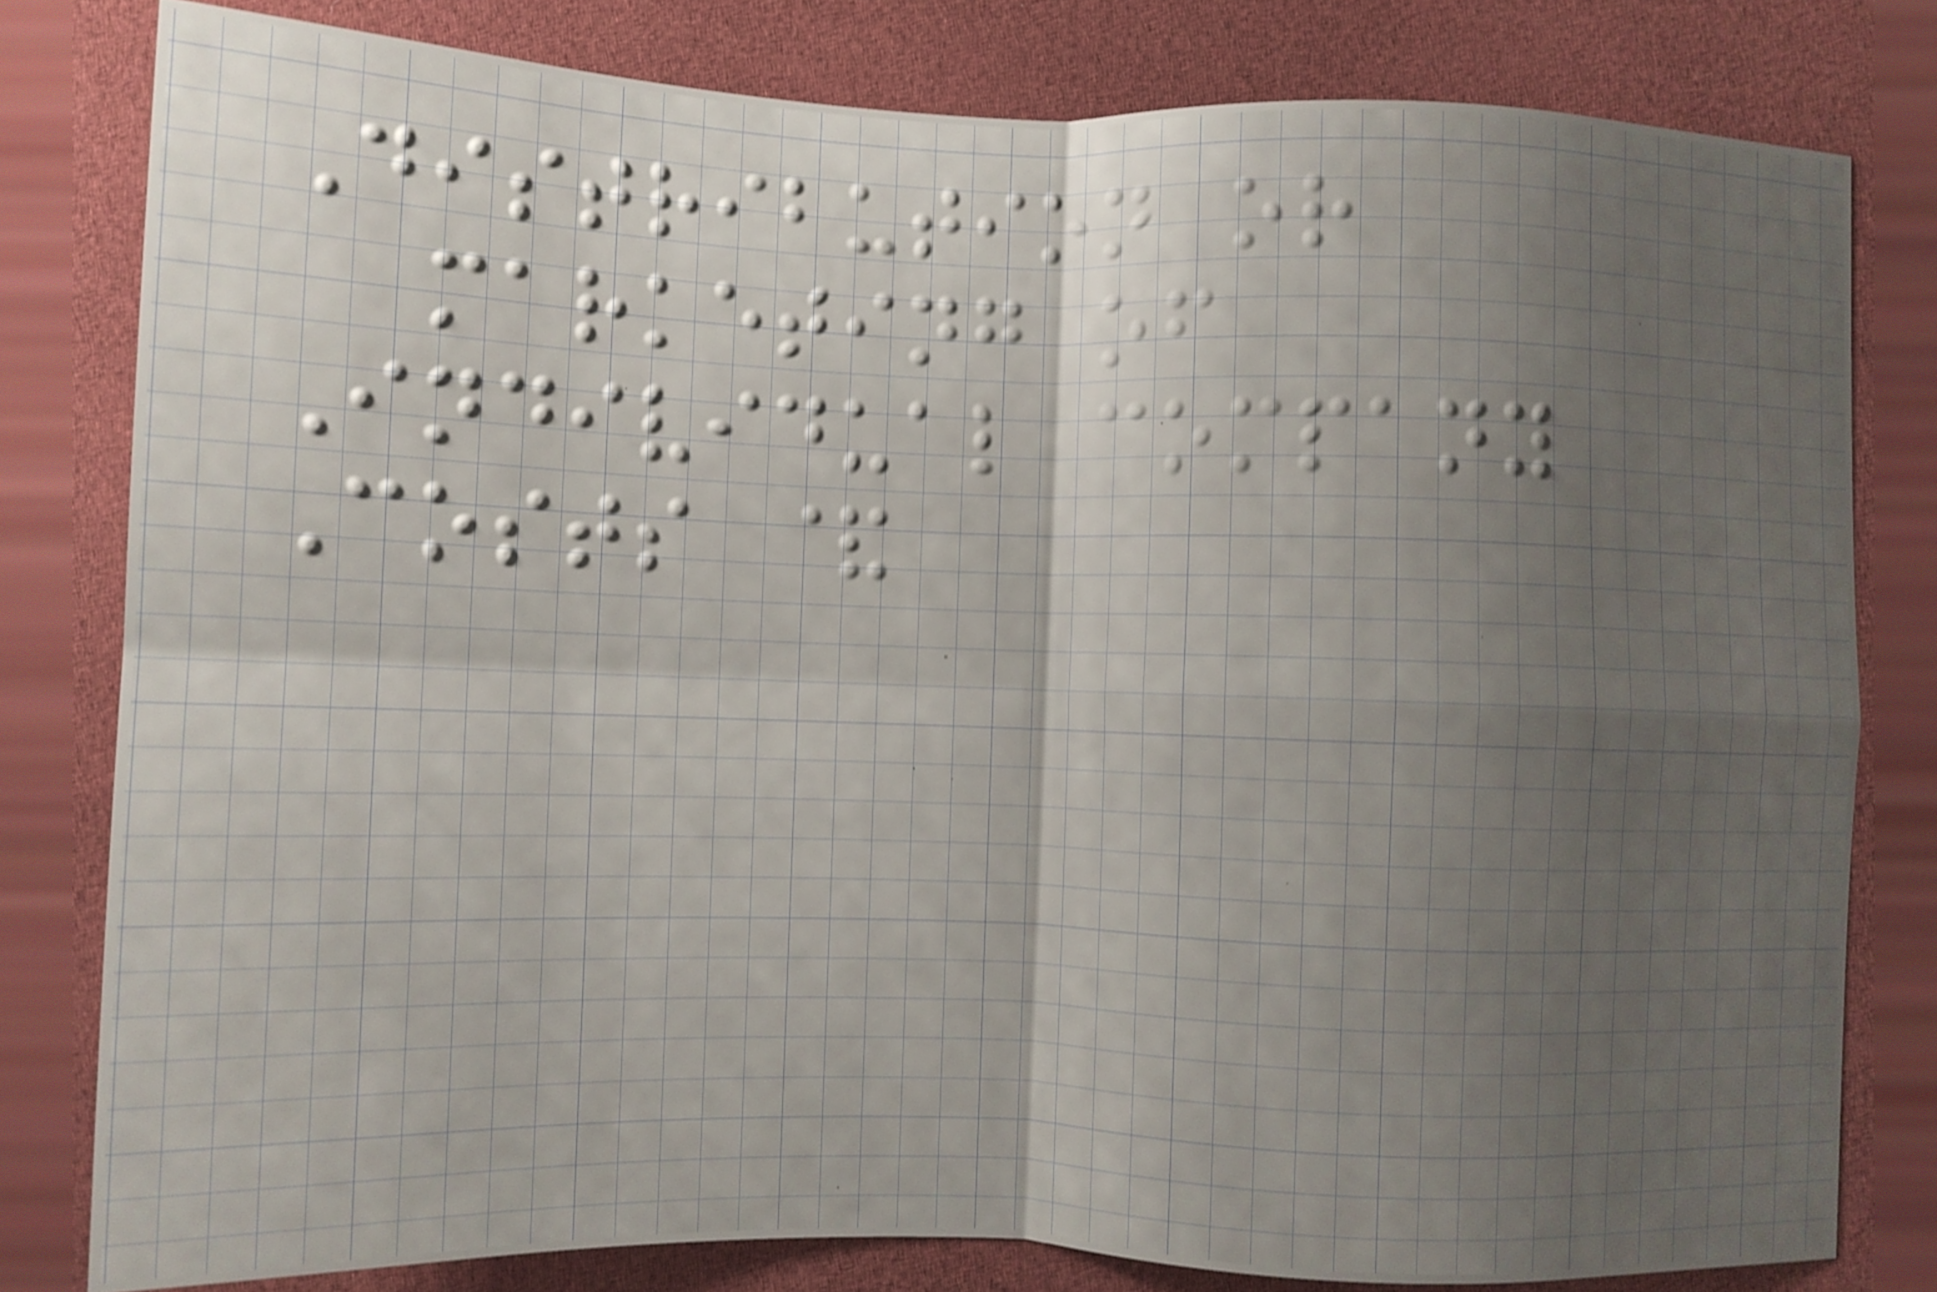Distribution or
marketing of
Individual company
Costs &
